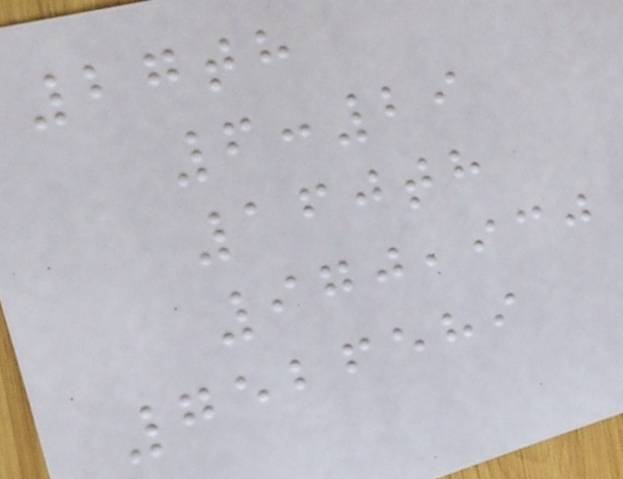27th
6:29
160th
970,930
7526589
